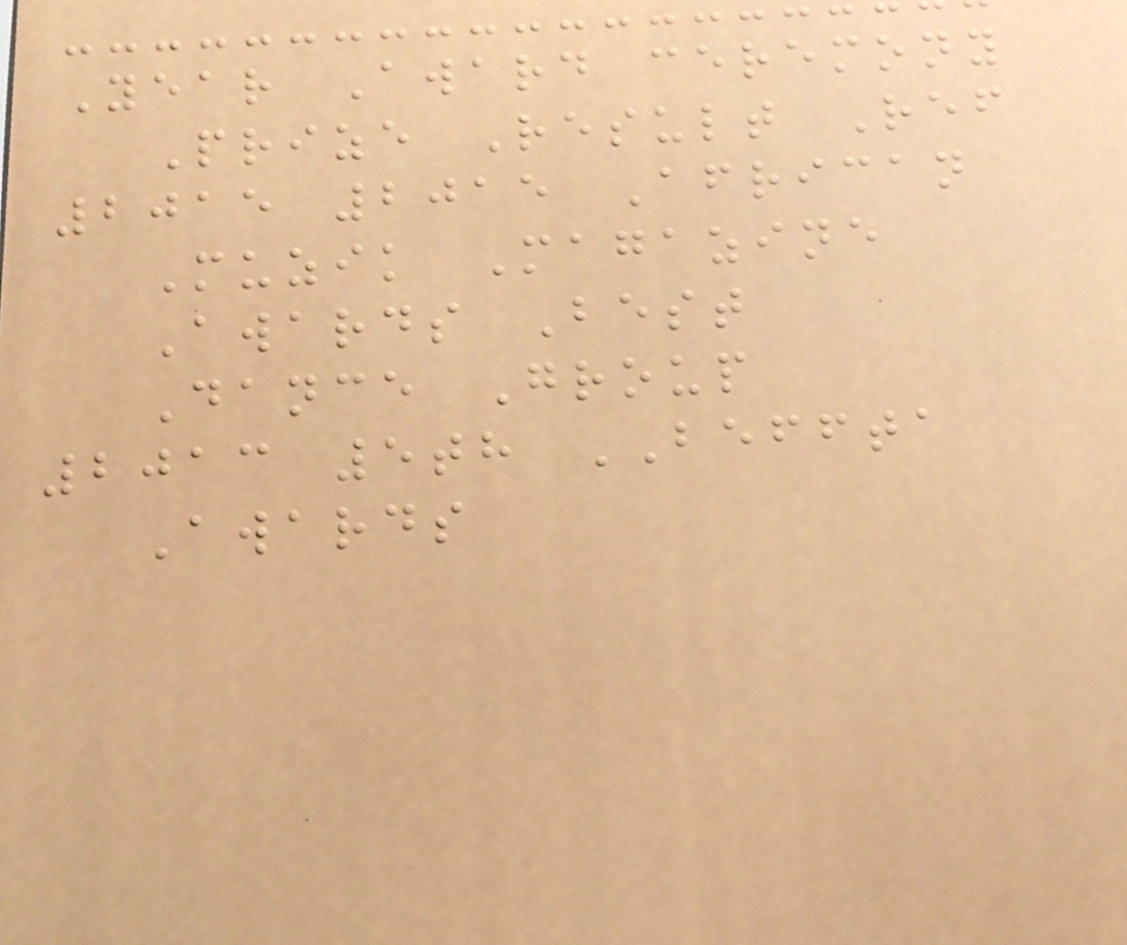Year Award ceremony
Prize Result Ref
2015 2015 African
Muzik Magazine
Awards Best
Dance Group
2013 5th BEFFTA
Awards
